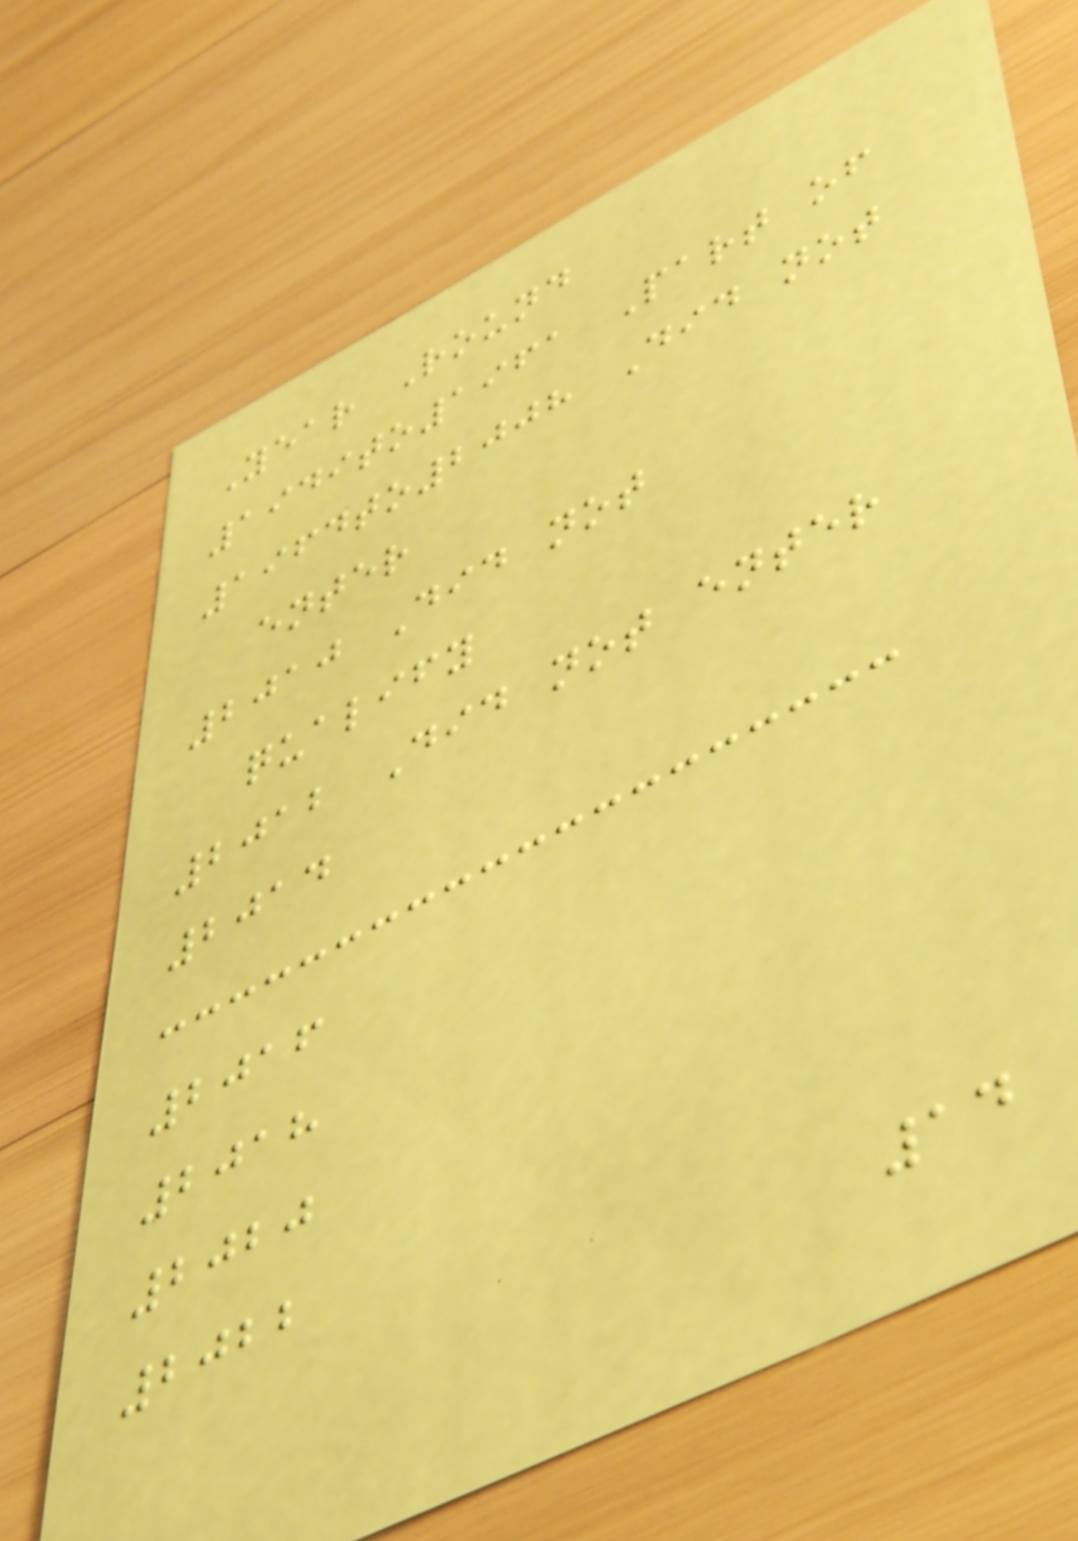Year Round
1949to1961 Part of
1964to2008 Did not
enter
2010 Did not
qualify
2012 Did not enter
2014
2016
2018
2020
2022
14
